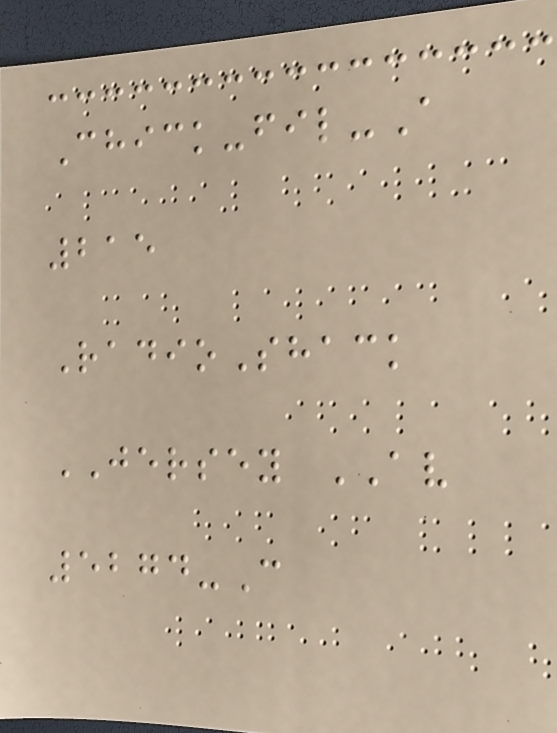Chick-fil-A
215
RadioShack
JERSEY AV
5274-C
